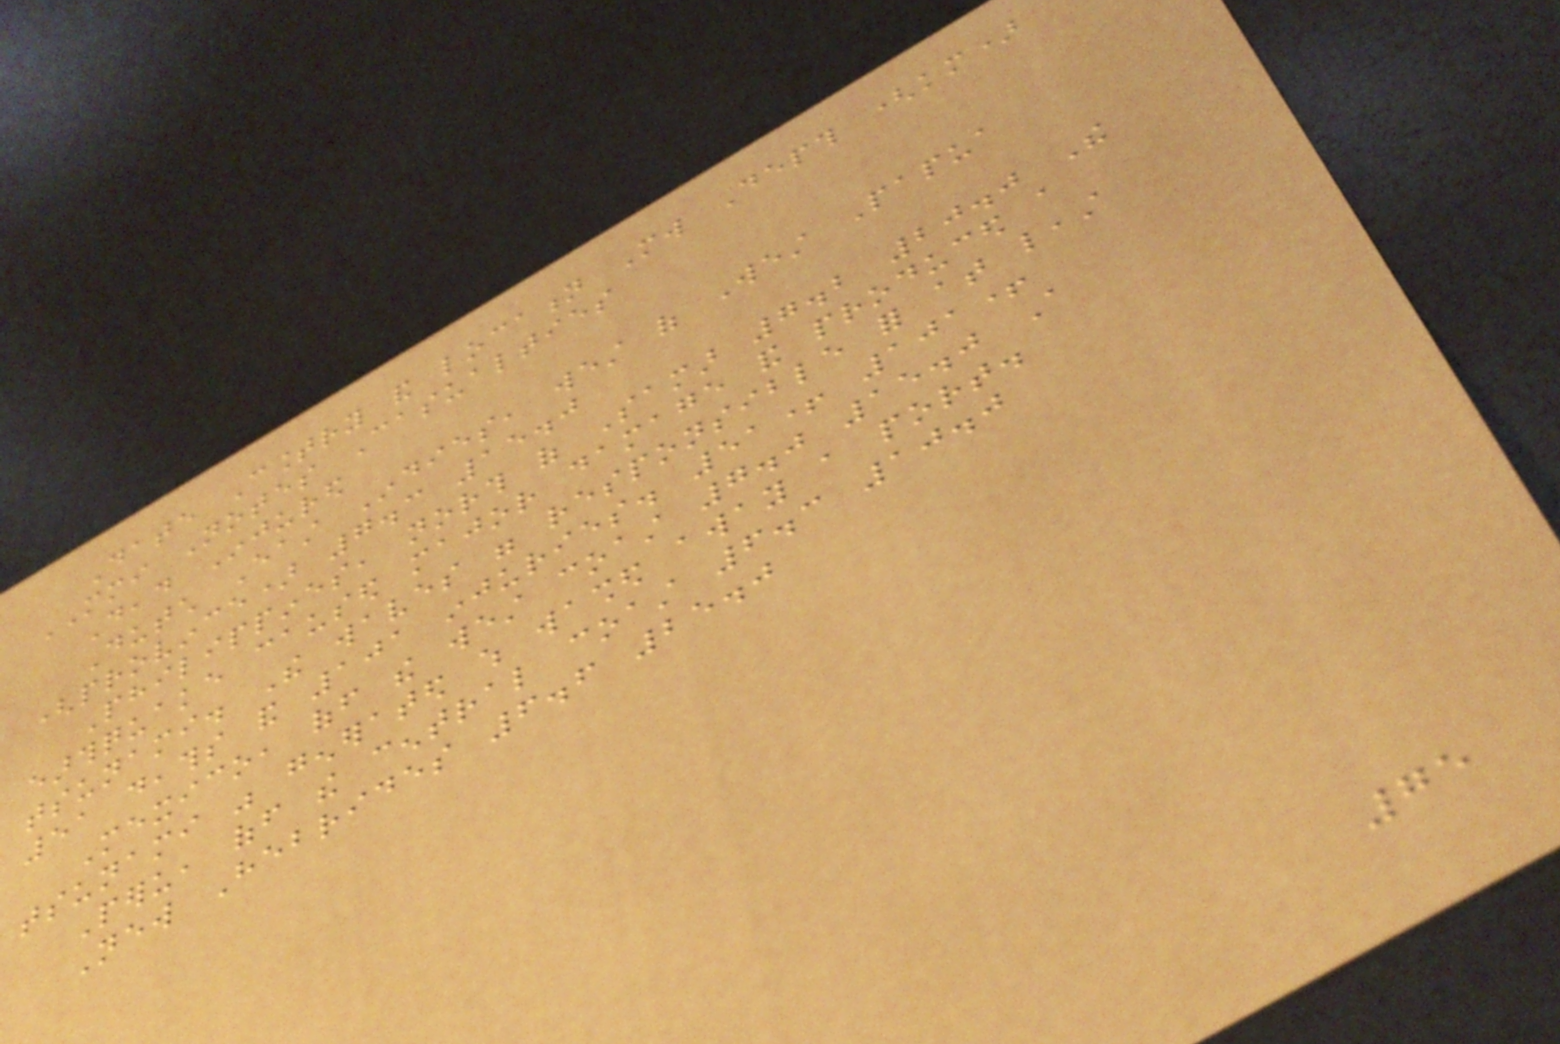Date Country and location Mw Depth (km)
MMI Notes Casualties
Dead Injured
Dutch East Indies, west of West Papua
(province) 7.3 15.0
Philippines, north of Samar 7.2 20.0 The
earthquake caused major damage and produced a
tsunami. The waves were responsible for at least
51 deaths and 101 injuries. 51+ 101+
Mexico, off the west coast 7.0 15.0 A
tsunami was generated which washed away a port.
Peru, off the central coast 6.3 10.0
New Hebrides 6.6 25.0
75
